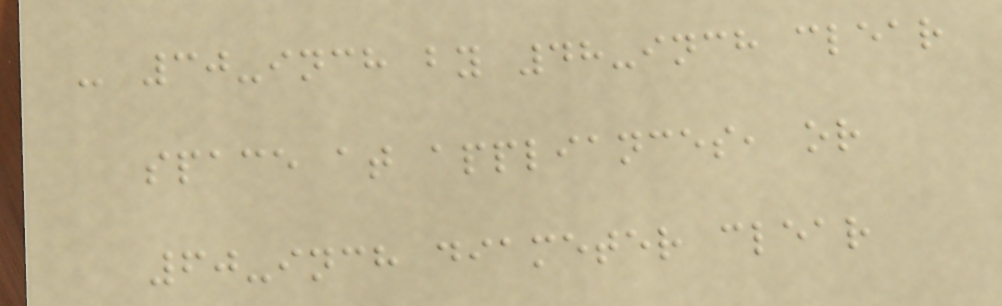- 30-inch by 48-inch clear
space at appliances, or
60-inch diameter clear
